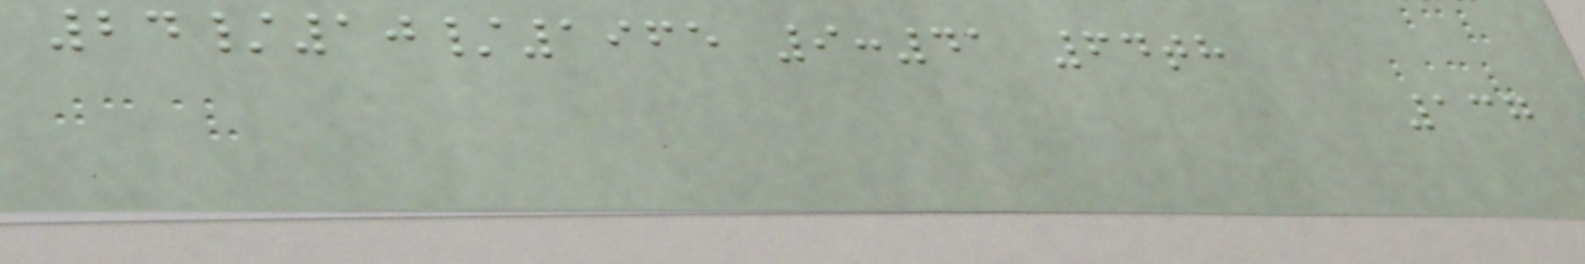24/10/1965 9:41 64th
137
